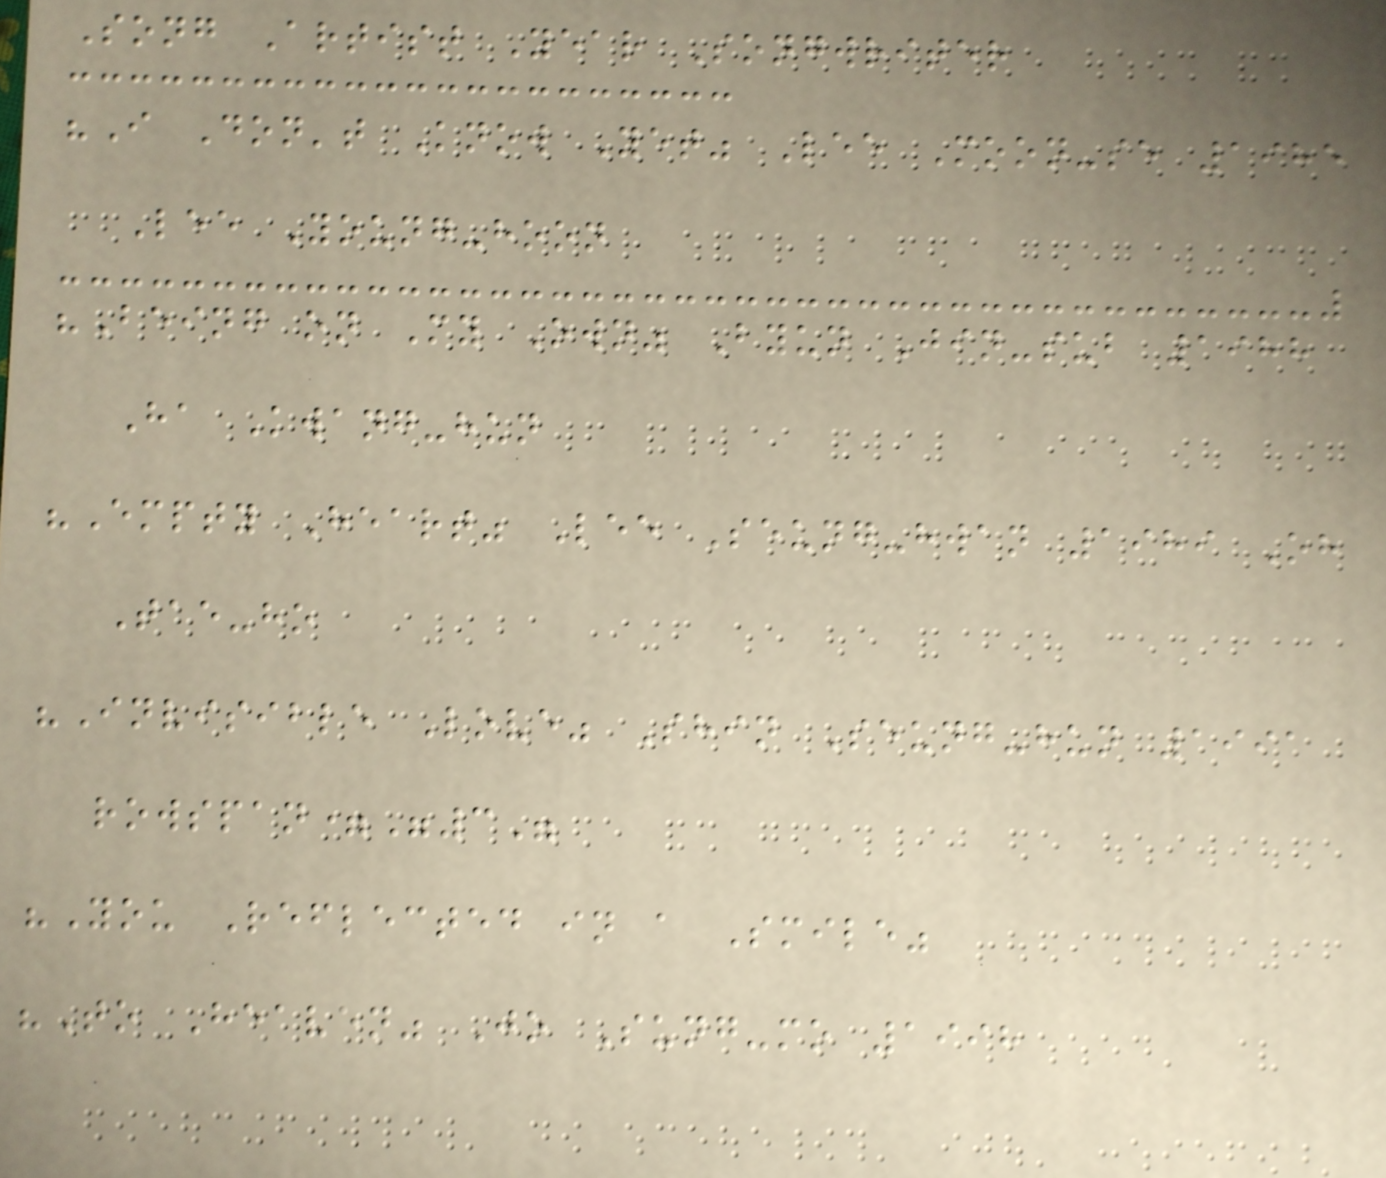Song Artist Year Songwriter
"I Don't Know Yet" Lee Moon-se 1985
Lee Young-hoon
"Being on My Own" Byun Jin-sub 1988
Ha Kwang-hun
"Empty Heart" Lee Seung-hwan 1989 Oh
Tae-ho
"Invisible Love" Shin Seung-hun 1991
rowspan="3"
"You Reflected in a Smile"
"To Heaven" Jo Sung-mo 1998
